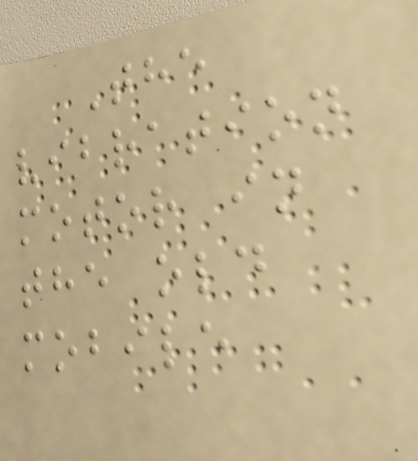The
vibration
motor in
the old
mobile
